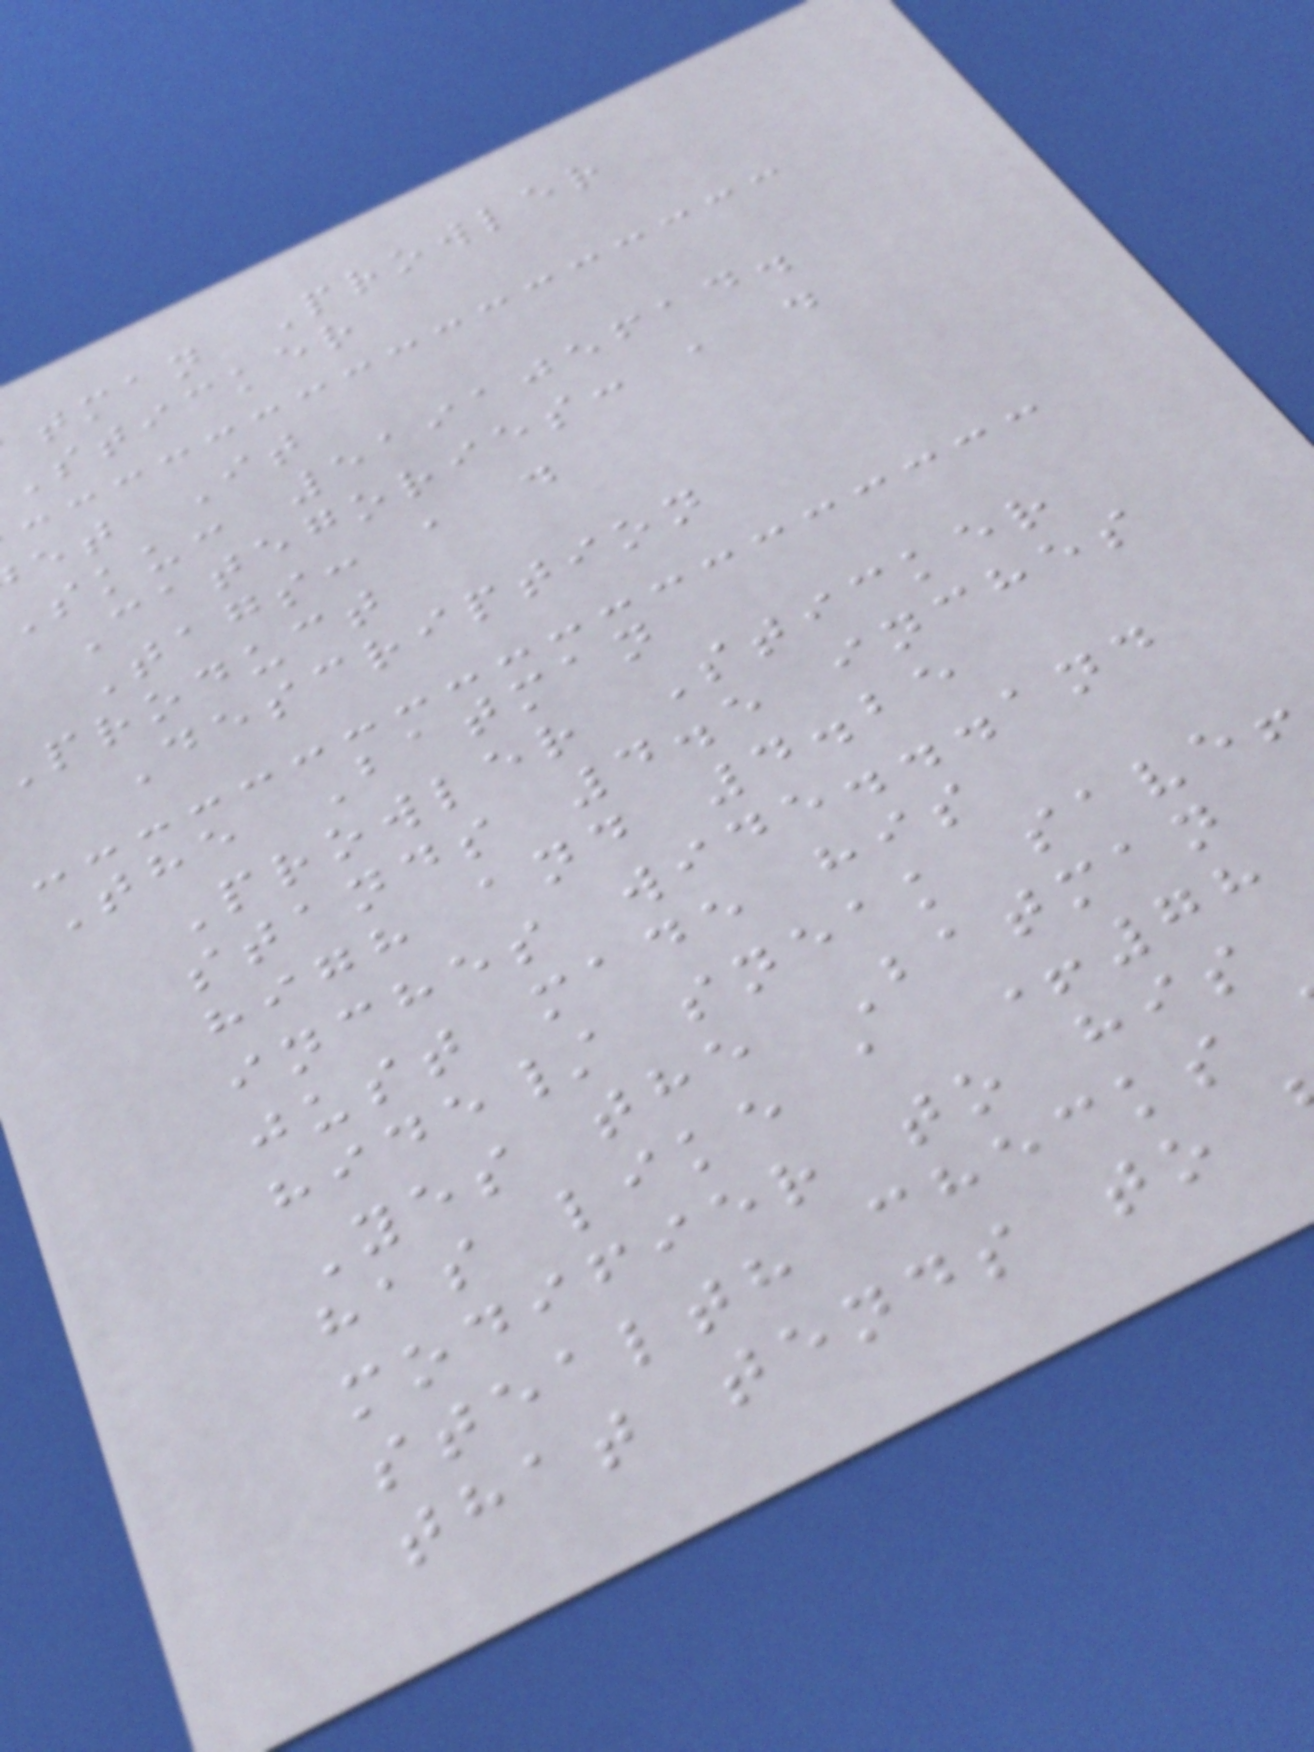tman Prowler
Sticker
et It
sku: 519105614.
Categories: , .
Tags: , .
product
Description
The Batman
Prowler Sticker
stands 4.5 inches
high and 4.25
inches wide...and
just made his
hide/ sneak save!
Yes the Batman
has like a +78
modifier to his
stealth checks
that tends to
